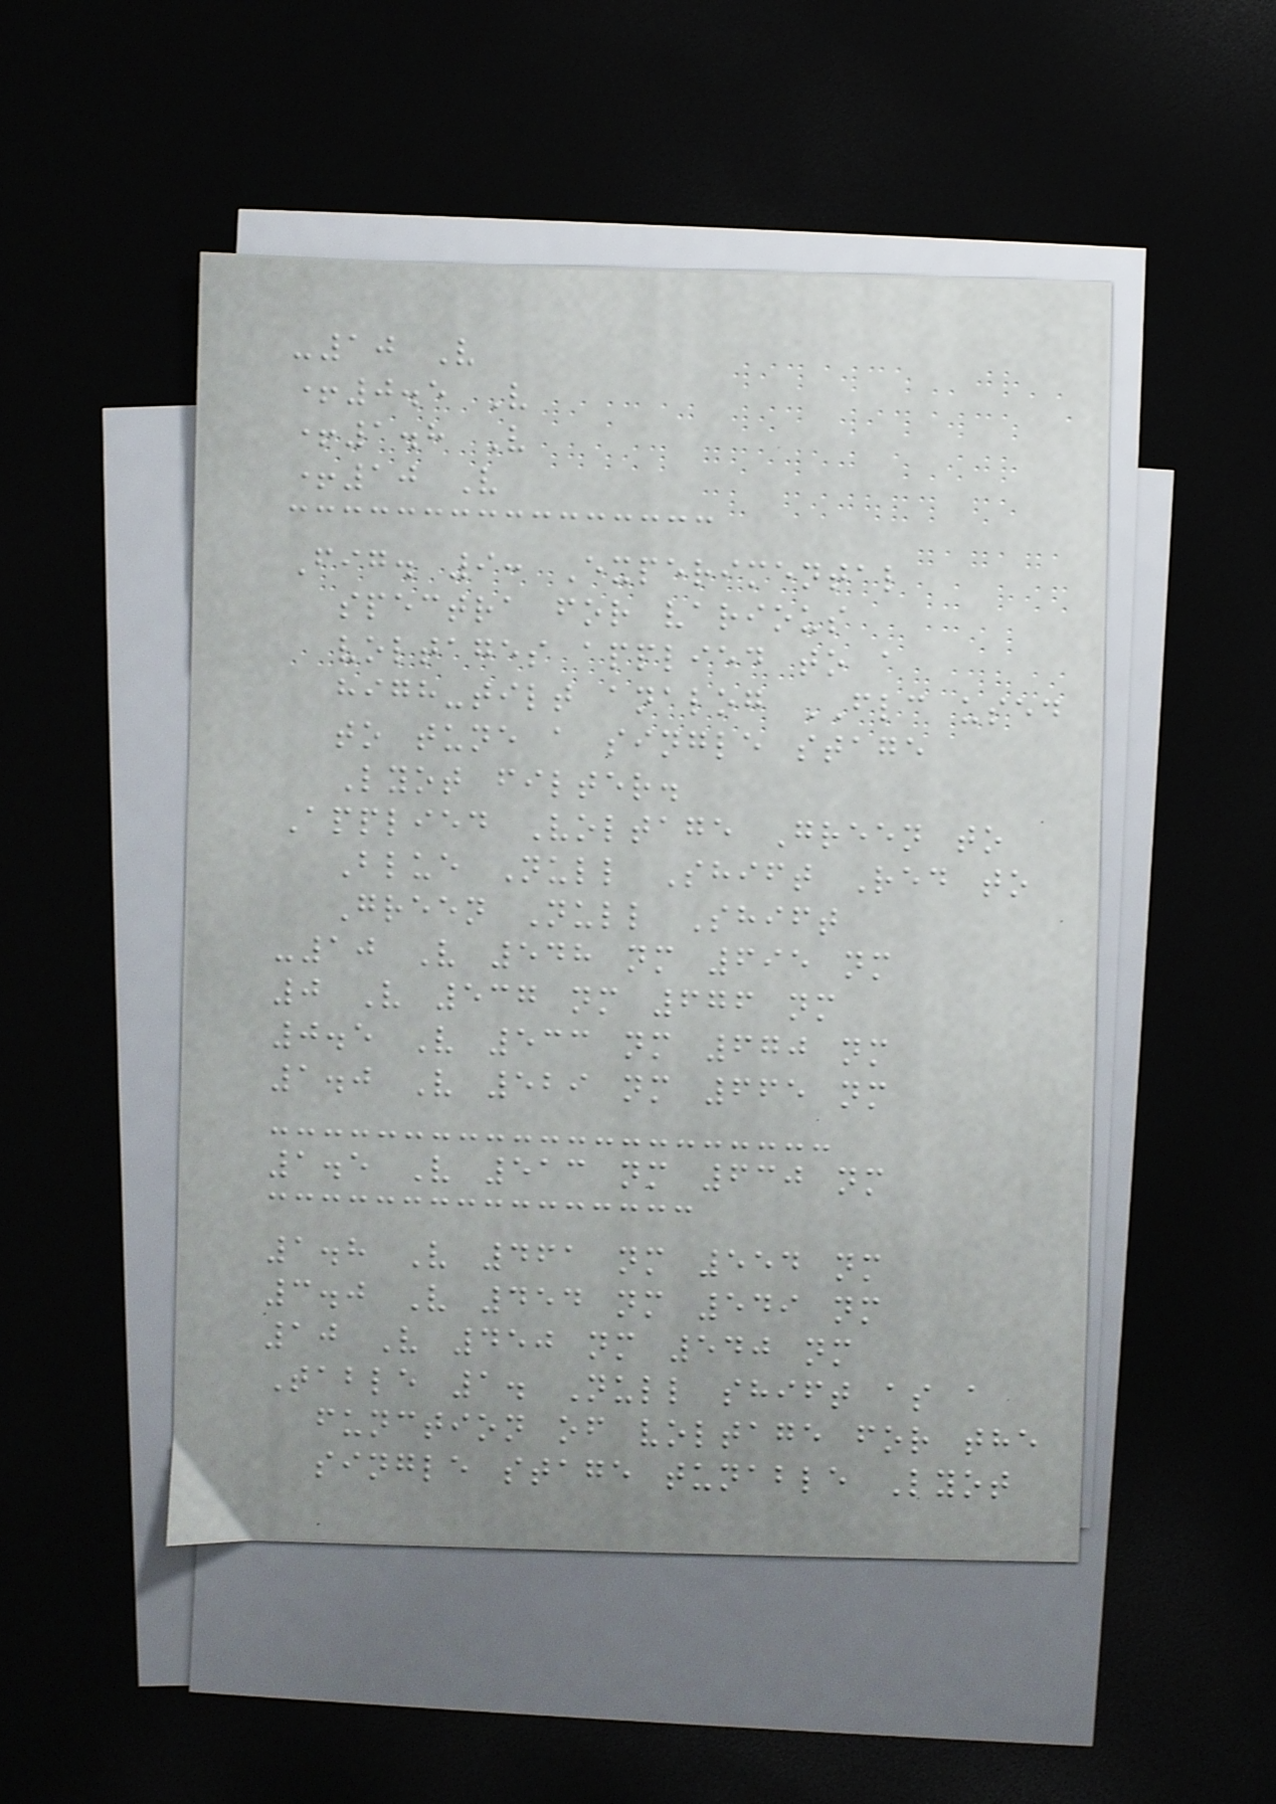-10 V
+0.5 V
+1.8 V
+10 V
Fig. 9: Experimental
spectra for various
voltages applied to a
high-tilt analog FLC used
to tune a single stage
Lyot filter.
Applied Voltage Green to
Blue Null Shift Red to
Green Null Shift
-10 V 548 nm 695 nm
0 V 537 nm 676 nm
0.5 V 533 nm 670 nm
1.0 V 529 nm 665 nm
1.5 V 513 nm 630 nm
1.8 V 461 nm 554 nm
3.0 V 454 nm 549 nm
10 V 450 nm 540 nm
Table 1. Null shift as a
function of voltage for the
single stage tunable Lyot
